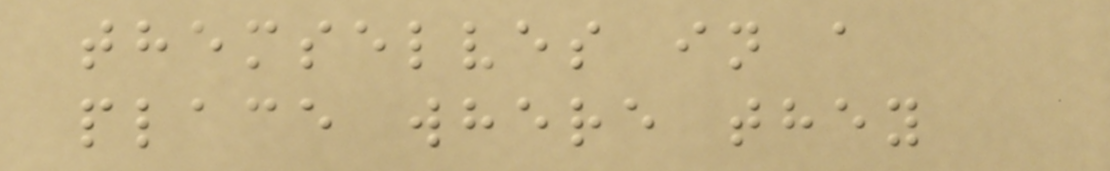themselves in a
place where they
